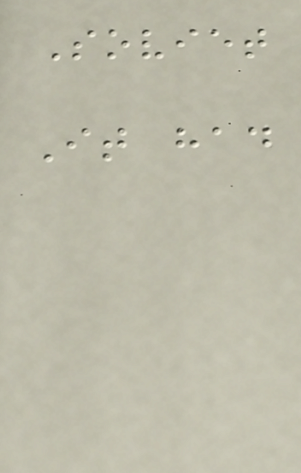Soviet
It had
